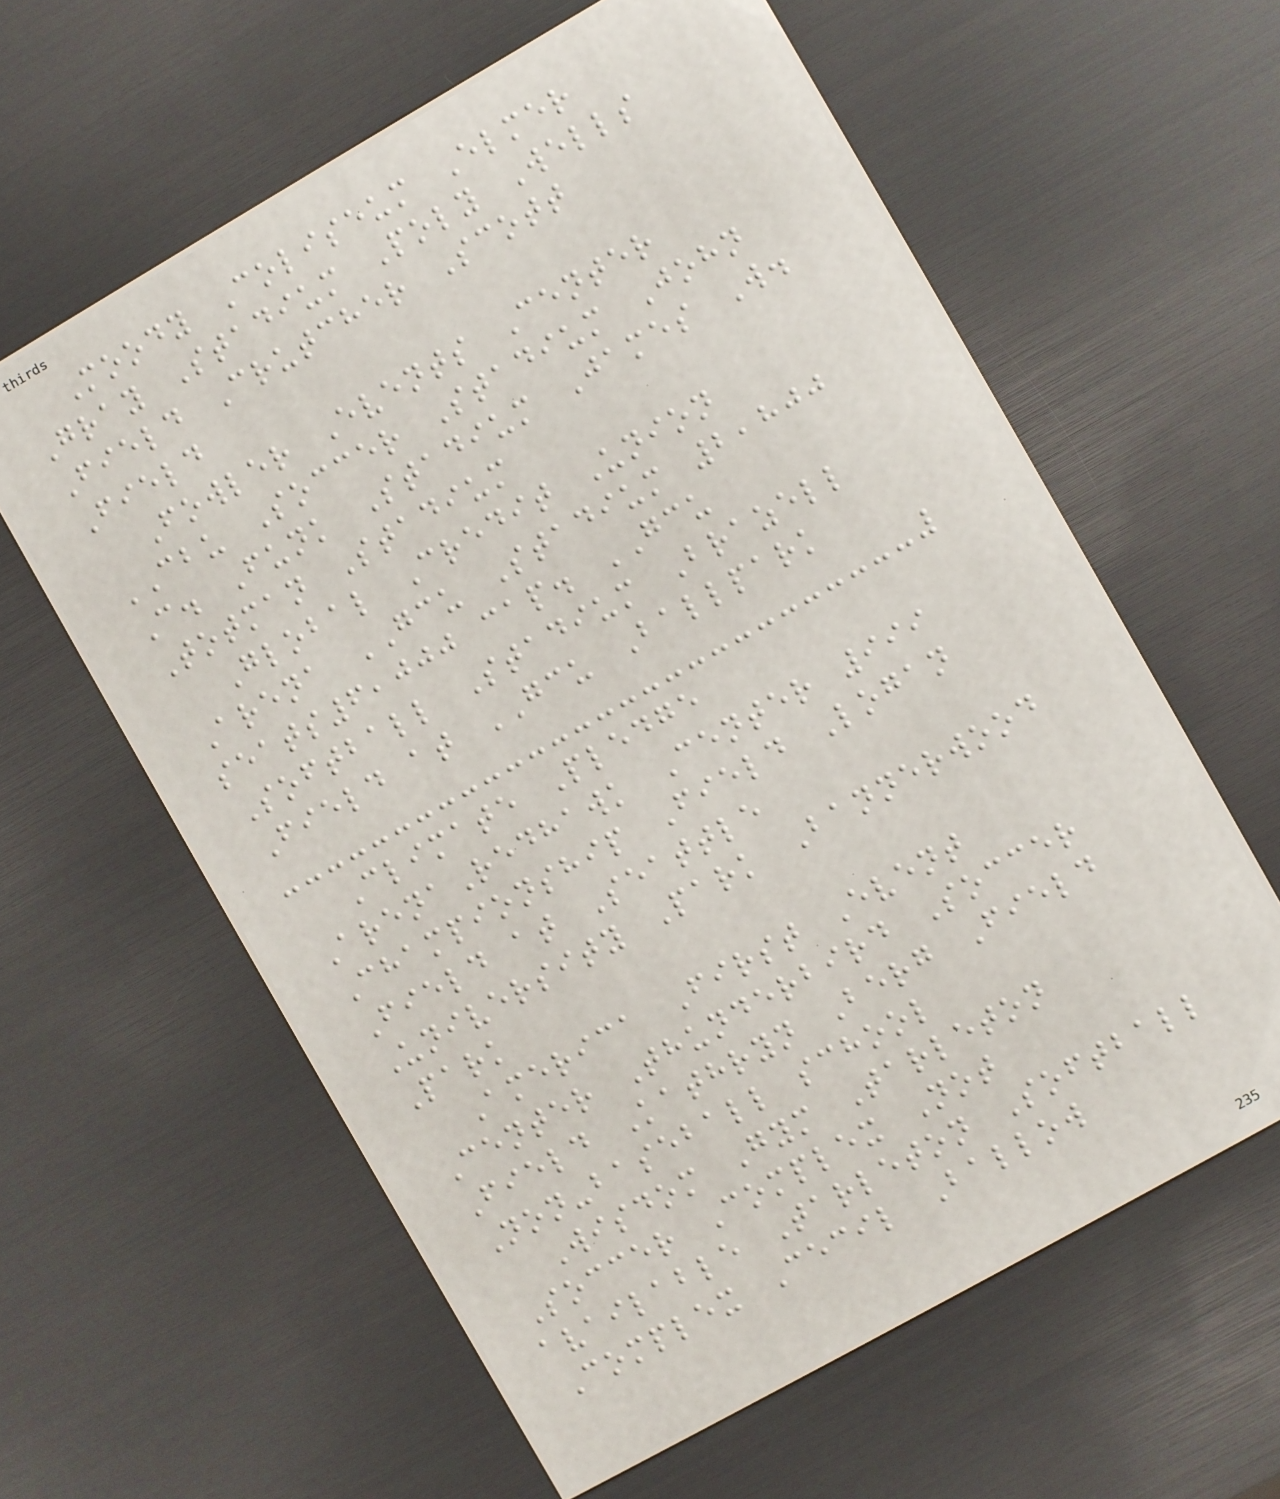Moody Coliseum Elmer
Gray Stadium Poly Wells
Field Crutcher Scott
Field
Fowler Events Center
CBU Soccer Stadium John
C. Funk Stadium James W.
Totman Stadium
Global Credit Union
Arena GCU Stadium 2,800
seats6,000 cap. GCU
Softball Stadium Brazell
Field at GCU Ballpark
Climate Pledge
ArenaRedhawk Center 999
Championship Field Logan
Field at Seattle
University Park Bannerwood
Park
America First Event
Center Thunderbird Soccer
Field Kathryn Berg Field
Non-baseball school
Wisdom Gym Tarleton
Soccer Complex Not
available Tarleton Softball
Complex Cecil Ballow
